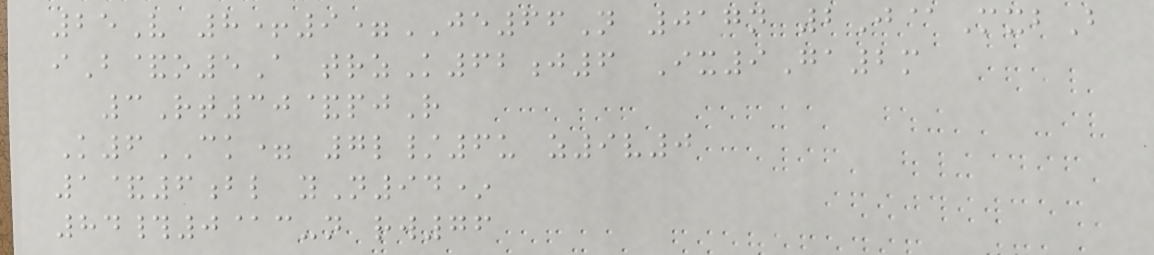25V 8+9=JE66N 017n 2J@MxbB
iB&o5A trzK62j6 Ix9Ga2m
3Rt30&pjR
K6CK= 7l/6u z9v0
1&6bl yN94*
84#0@c-n rw76
